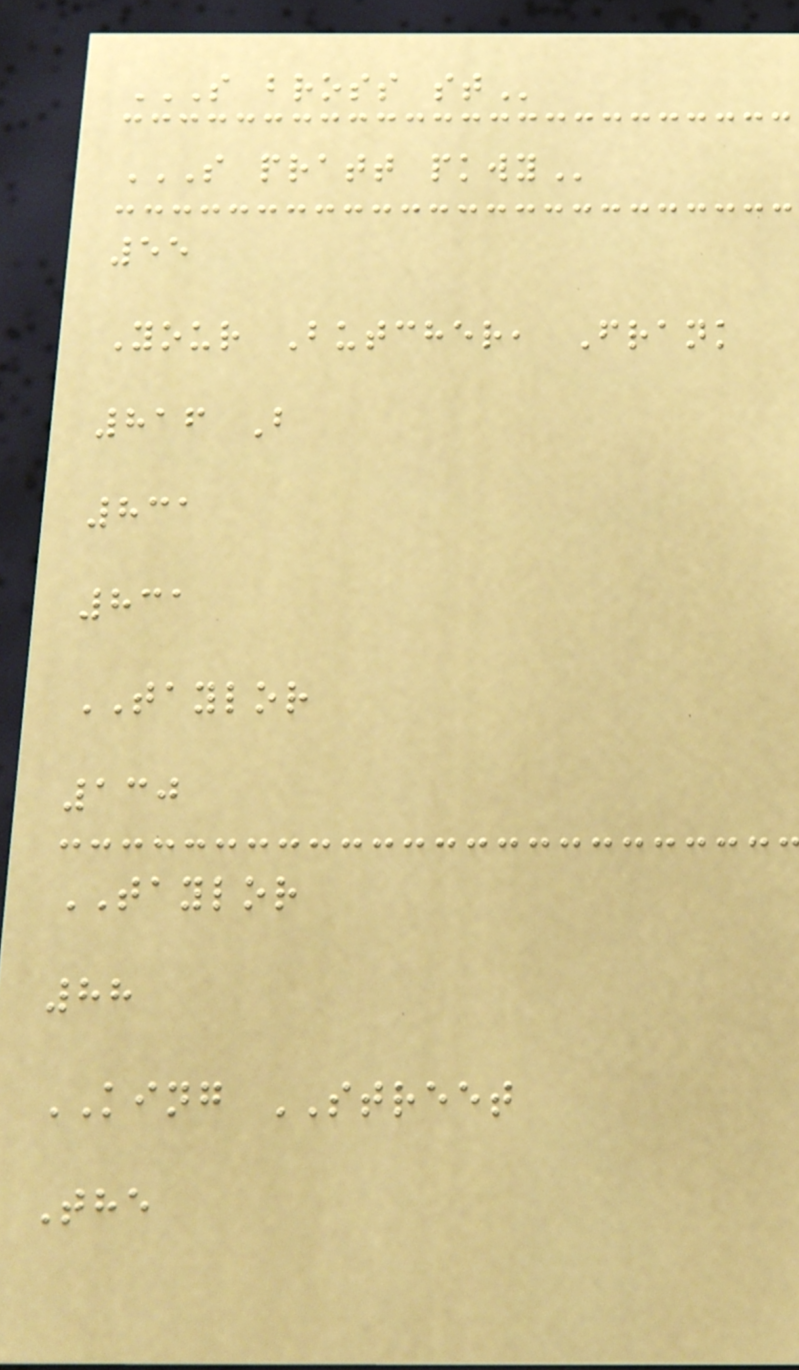S BROSS ST
S PRATT PKWY
55
Your Butcher, Frank
816 B
831
831
TAYLOR
130
TAYLOR
88
KING STREET
The
